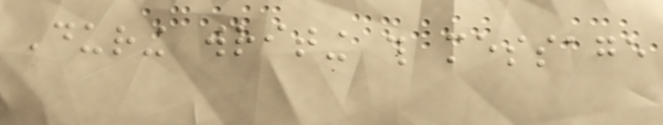During writing this message
